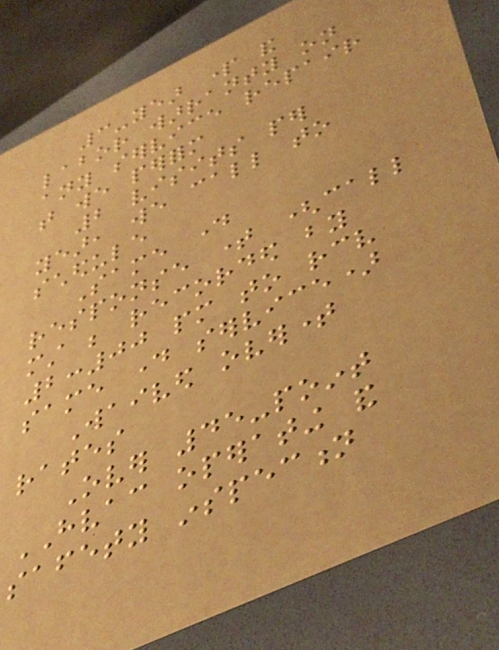3-year part and
labor warranty on
any service repair
that we perform
2 visits per
year, we call to
schedule
Same day
response time (call
must be recorded by
2:00 pm to receive
same day service)
Waived overtime
rates
Over 45-point
HVAC operating and
safety inspection
